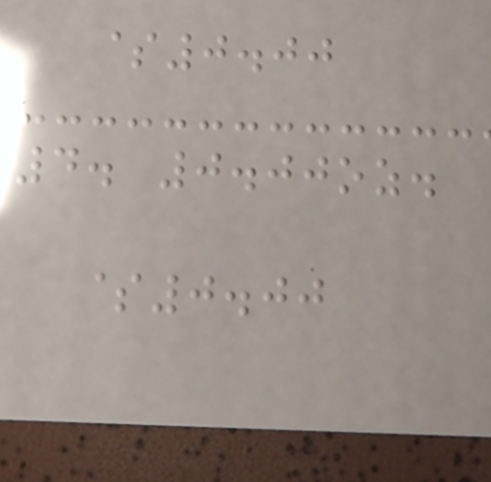$0.00
4. 0.00oz.
$0.00
